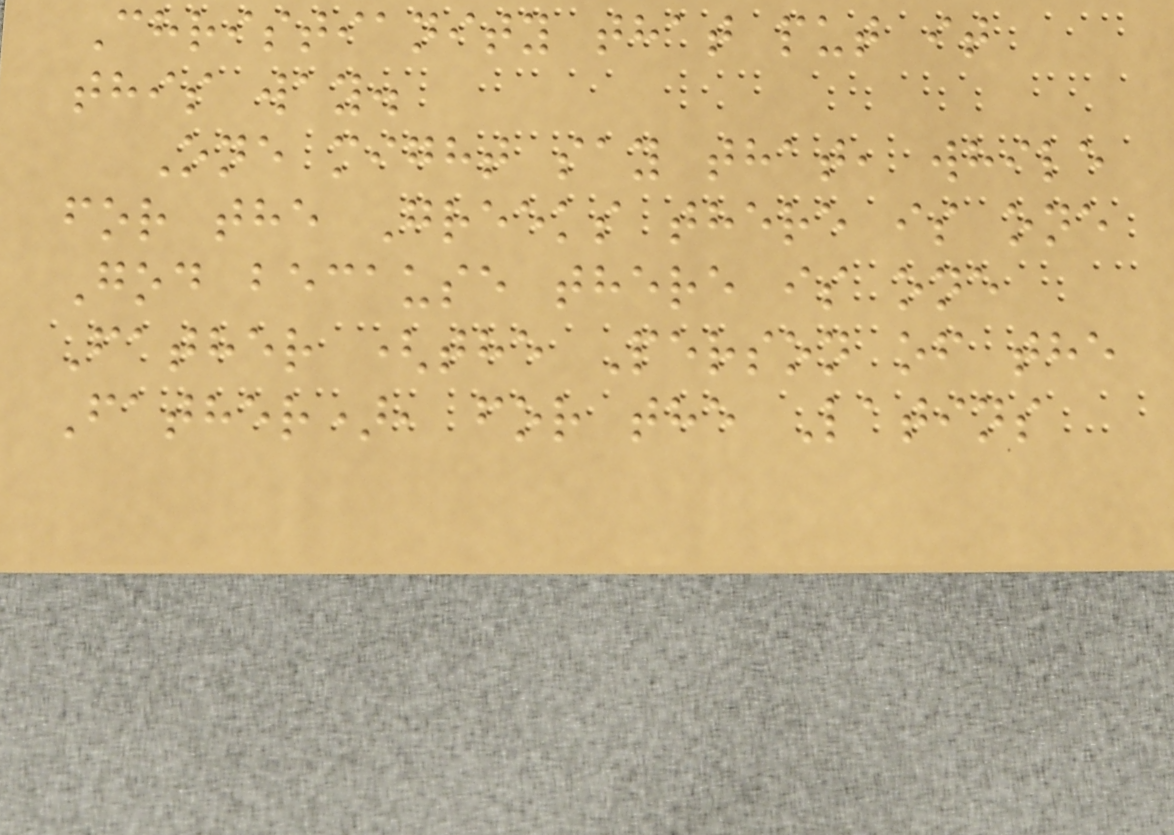Christianity that put it
this way.
One might say that, while
for the Greeks there is one
God because there is one
Father (the Person of the
Father), for the Latins
